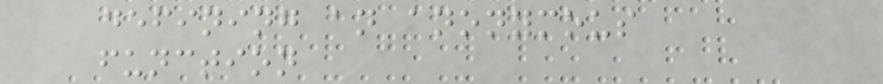defining an anonymous
function
